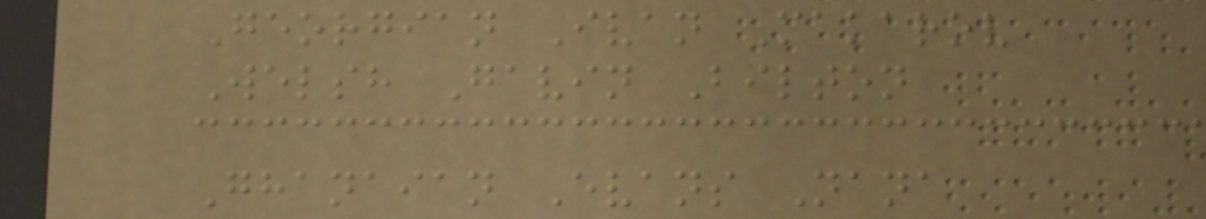Georgian Ivan Makarov
Welsh Gavin Bilton
Ghanaian Evans Nana
